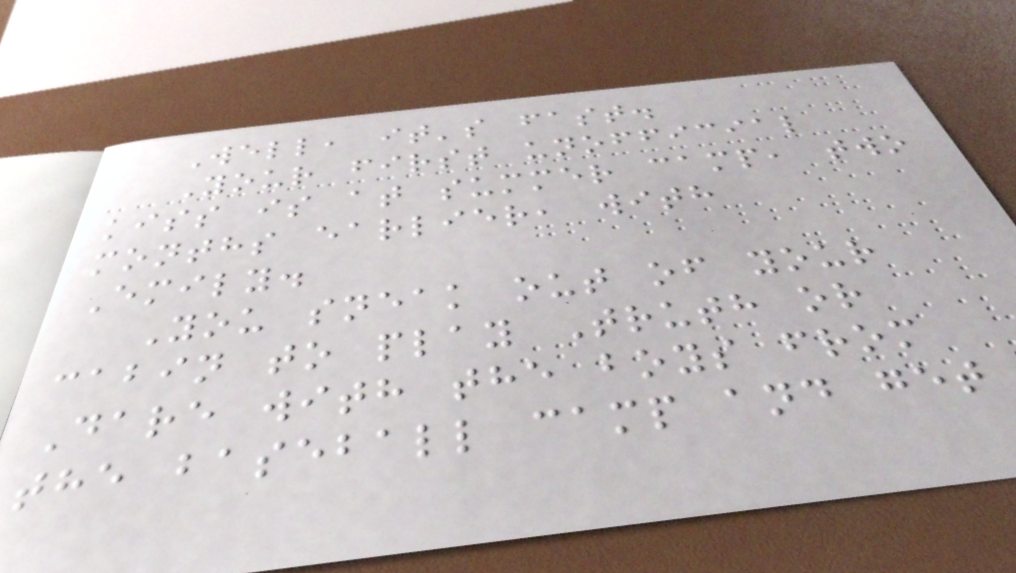Well, it's fast.
Your first unofficial
kiss is at summer camp, two
months earlier, with
Emily.
You sneak out of your
cabin to play Truth or
Dare with the boys from
the baseball camp and get
